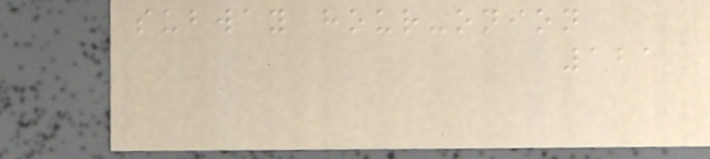subway hour-onion
121
